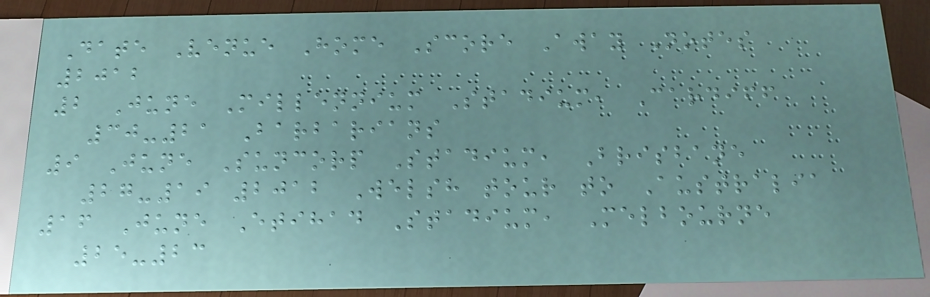Date Venue Home Score Away Notes
2012
2 June Millennium Stadium, Cardiff
30-21 Barbarians
9 June Suncorp Stadium, Brisbane
27-19 2012 Welsh tour to Australia
16 June Etihad Stadium, Melbourne
25-23
